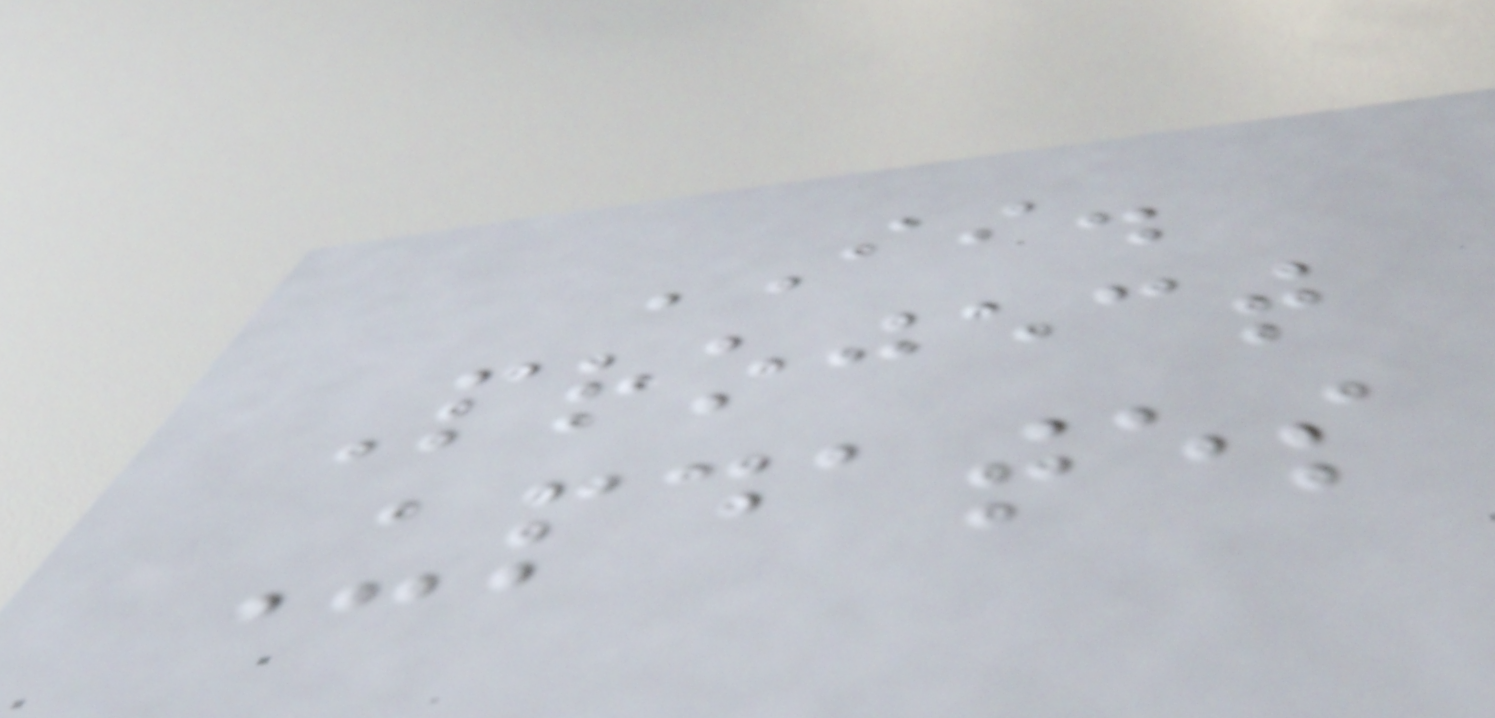II.
Project
Updates
